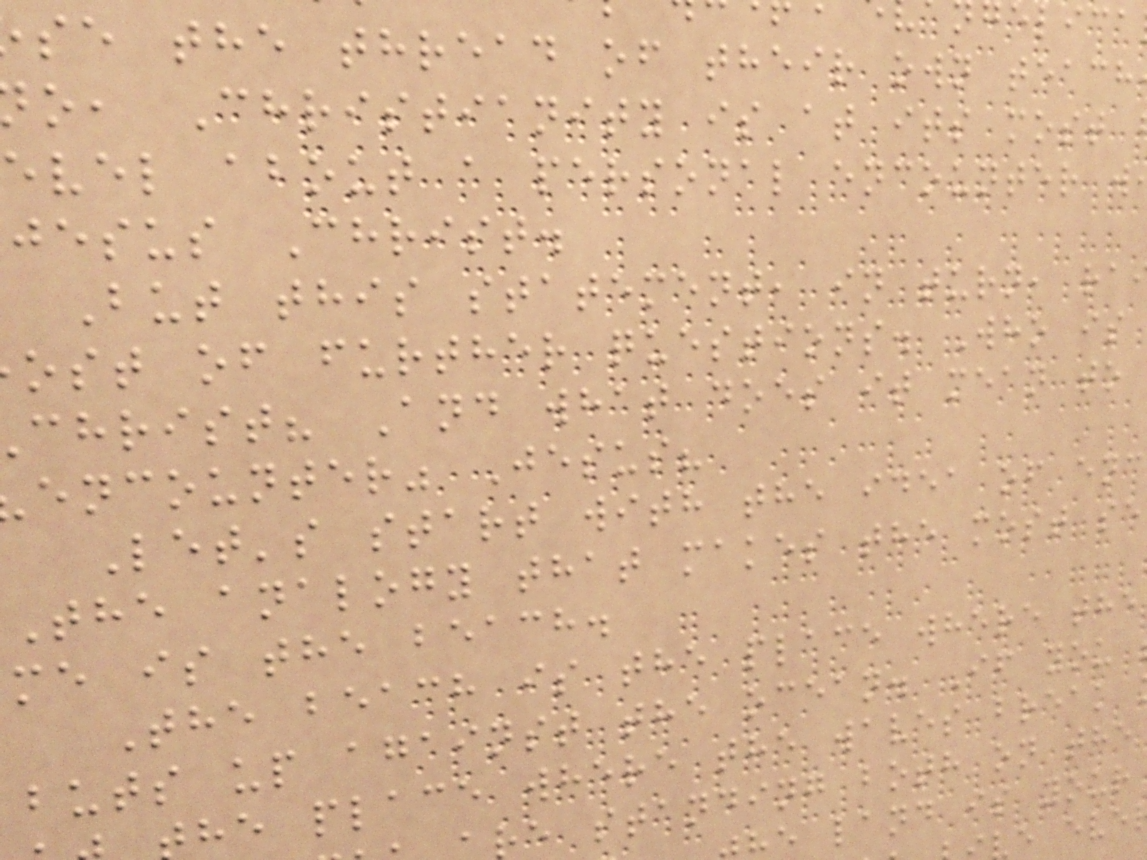se the thread of their own teach
o, Christianity is at its most
evel about a personal encounter w
jesus Christ.
But this statement, in turn, ra
ost of further questions. Who is
christ? And what does it mean to
encounter" Jesus?
Let's start with the idea of enc
The analogy that makes the most se
me is the beach.
The beach is the place where the
buts up against the ocean. If you
he place where the waves break
e standing both on the
e land is your
